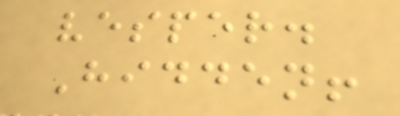vesper.
Hidden!
